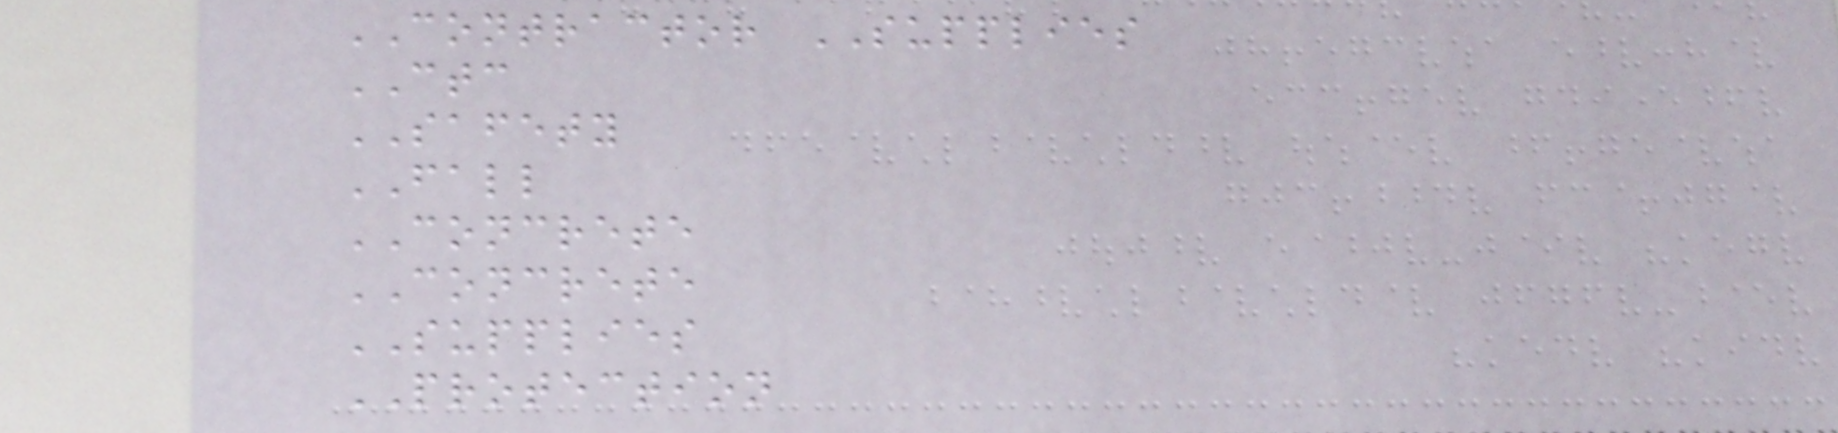CONTRACTOR SUPPLIES
CTC
SAFETY
FALL
CONCRETE
CONCRETE
SUPPLIES
PROTECTION
